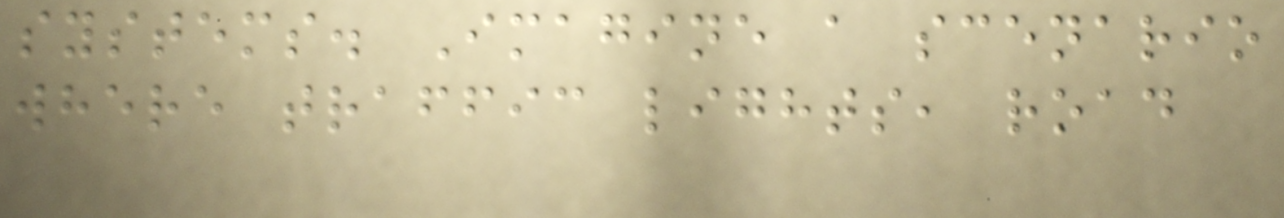systems. Imagine a scenario
where traffic lights, road
